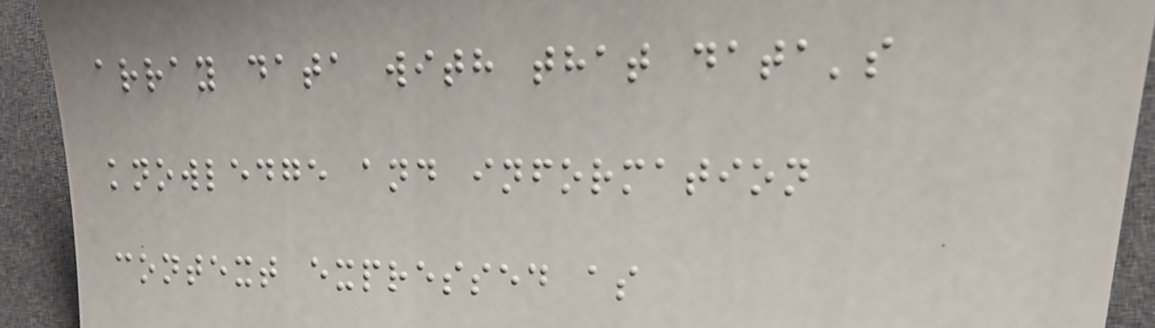array data with that data's
knowledge and information
context expressed as
